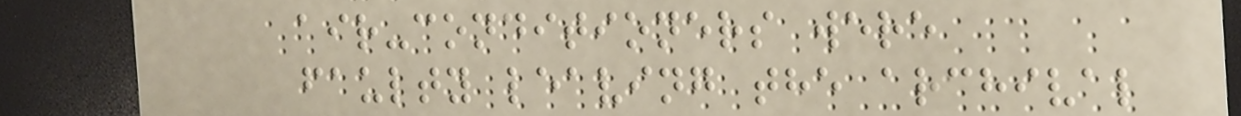air-conditioners were
faulty leaving the archival
